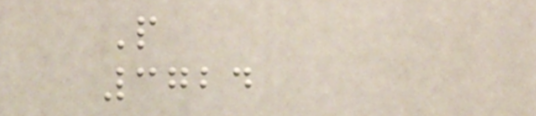P
3724
